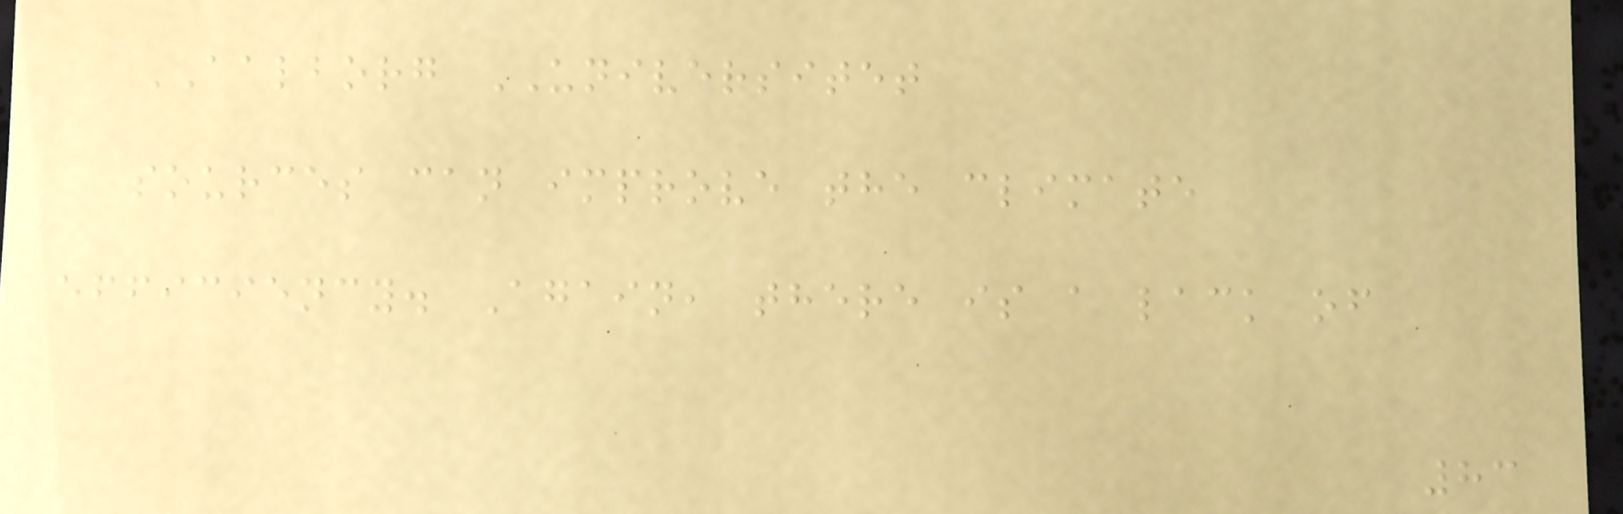AALBORG UNIVERSITET
sources can improve the climate
efficiency. Again, there is a lack of
83
